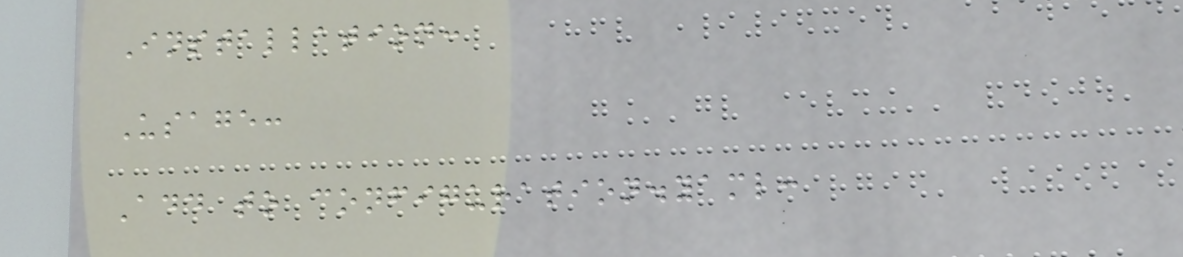Installation:
Usage:
Add to configuration.yaml:
